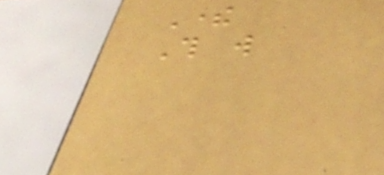There
This will
